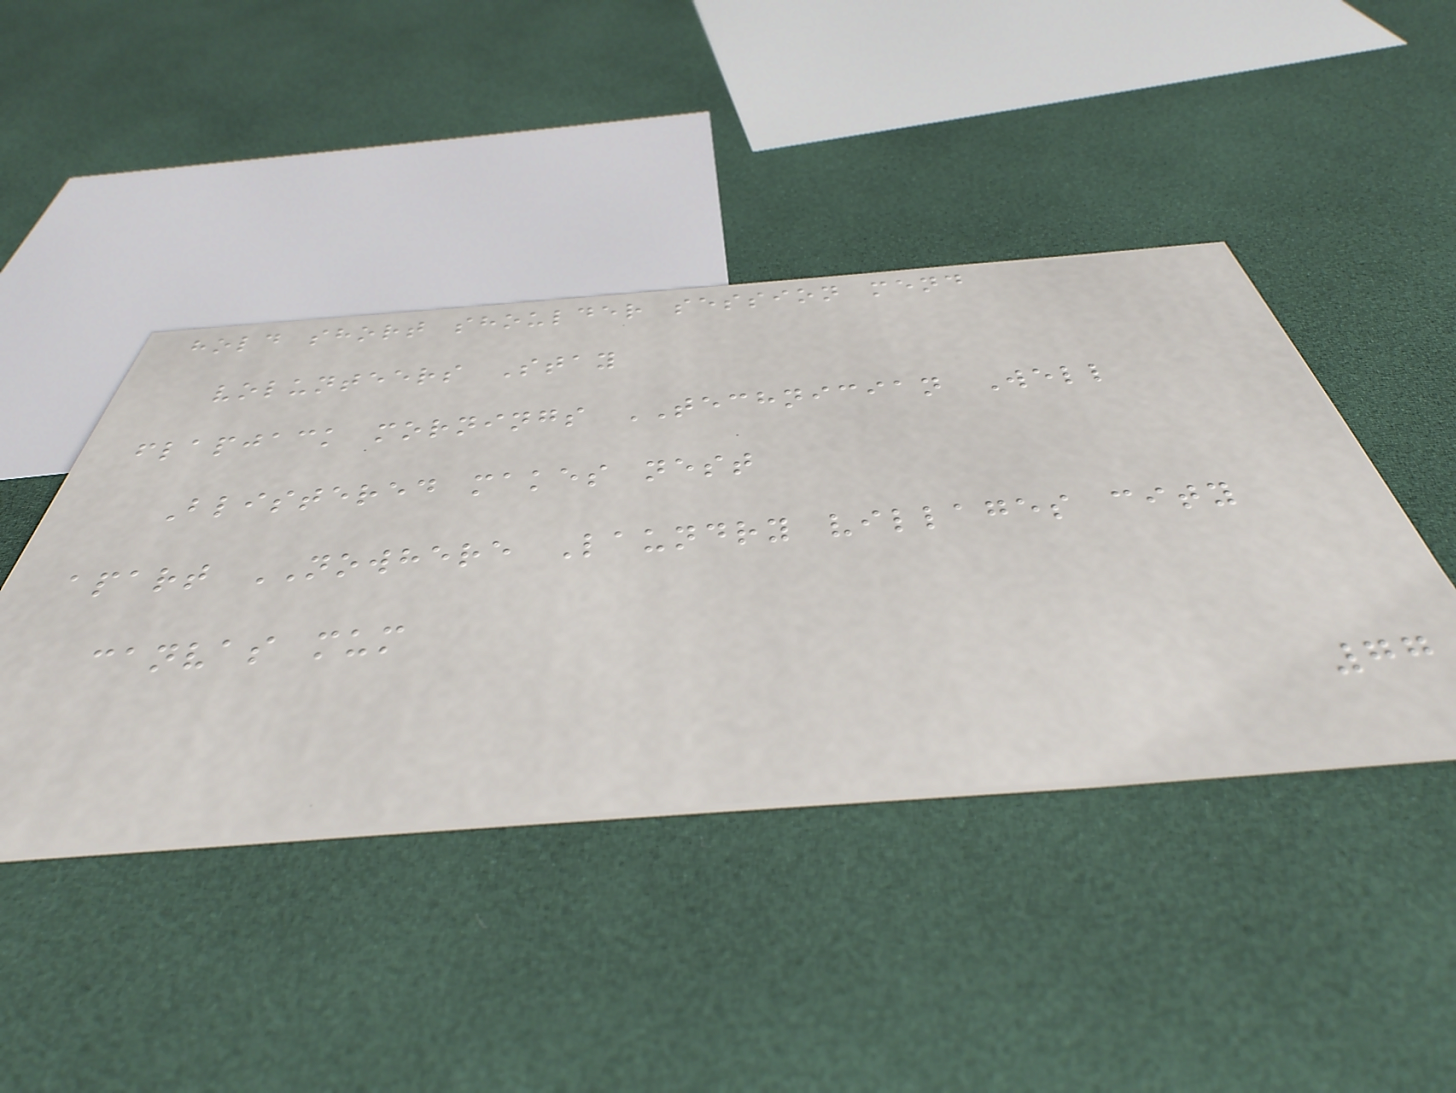hold short shoulder session mend
volunteers Stay
flapjack mornings TECHNICIAN Well
Blistered makes nest
apart NOWHERE Laundry villages city
canvas mum
77
